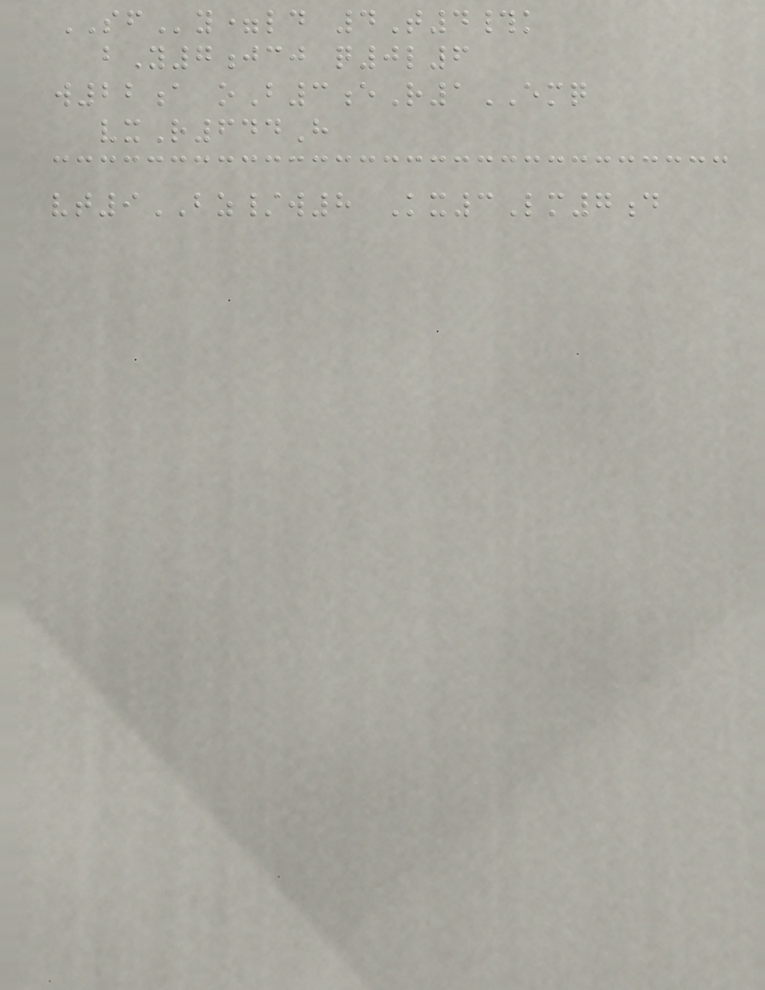SFy=ld 4T4#k
bY7jcj q0l6
w22a oB3eR1EMQ
vxR644H
vt9BZ/w8 Kx3Lm7d
